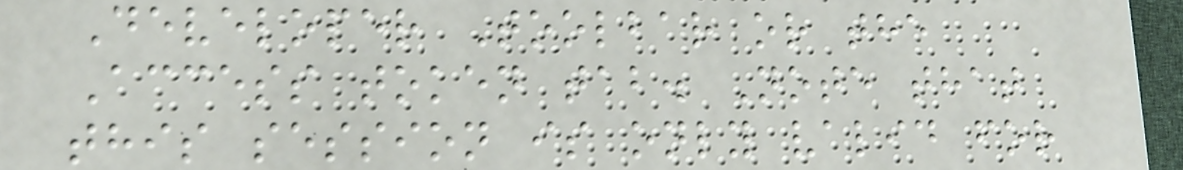Developer Toolbar or the
Access token tab. Note that
this session is only valid for
